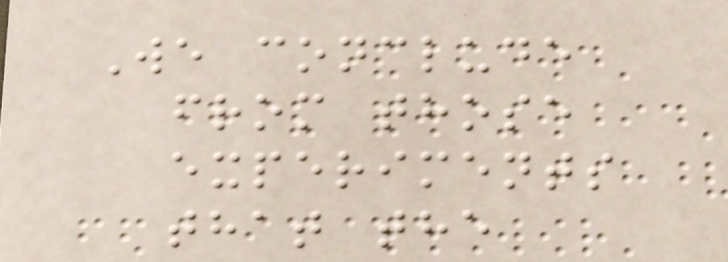We conclude
from those
experiments
that the
